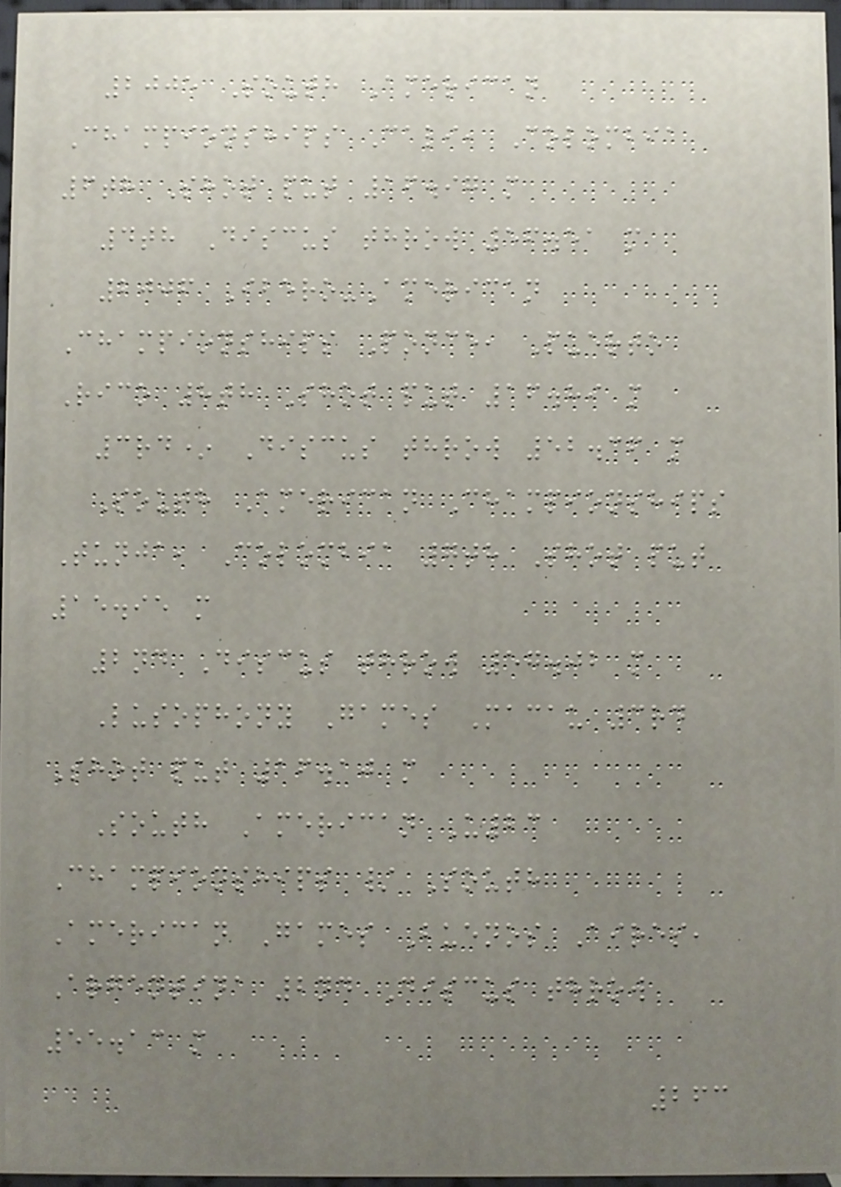2005 South American
Championships Cali, Colombia
6th Shot put 16.97 m
4th Discus throw 56.51 m
2006 Ibero-American
Championships Ponce, Puerto
Rico 8th Shot put 16.89 m
3rd* Discus throw 52.36 m
South American Championships
Tunja, Colombia 7th Shot put
15.95 m
2nd Discus throw 57.02 m
Lusophony Games Macau 3rd
Shot put 16.10 m
South American U23
Championships / South
American Games Buenos Aires,
Argentina 2nd Discus throw
55.13 m
263
